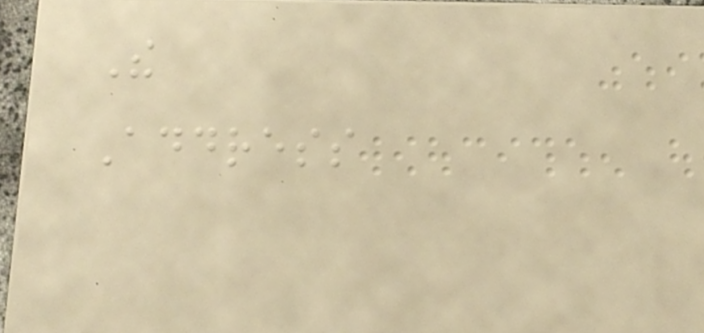The
Address
